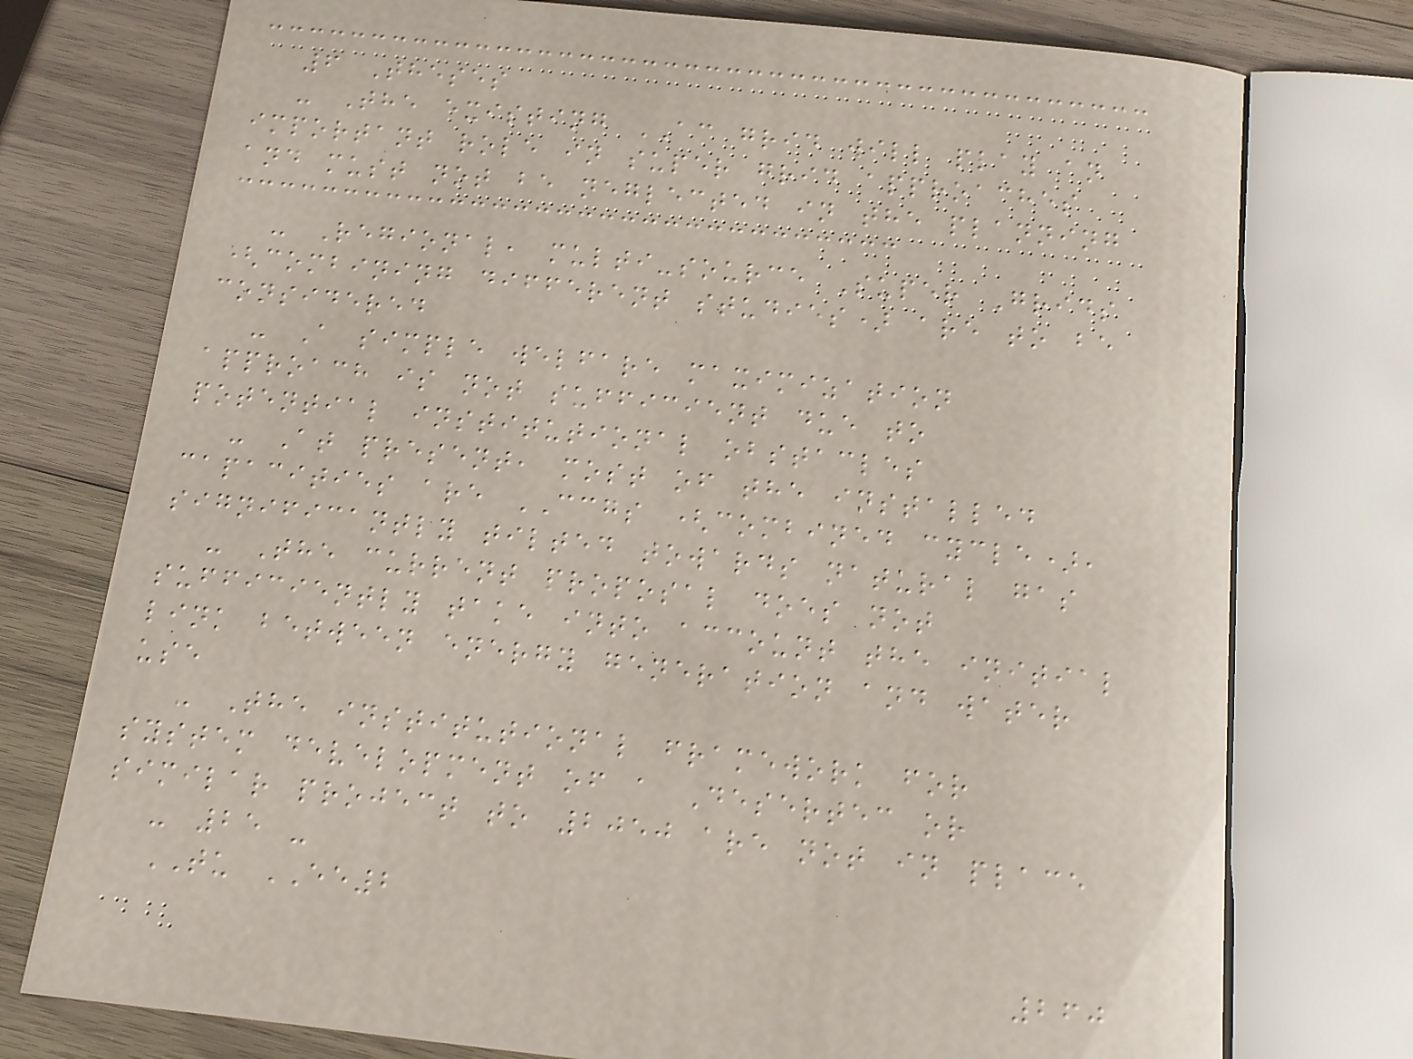6 Theses
- The existing AC grid will play an
important role in super grid approaches
and must not be neglected in the planning
- Regional, multi-source Super Grids
(combining different studies) are to be
considered
- A simple welfare maximization
approach is not sufficient due to
potential institutional obstacles
- At present, most of the installed
capacities are CCGS (combined cycle),
significantly tilted towards natural gas
- The current proposal does not
sufficiently take into account the initial
link between energy generation and water
use
- The institutional framework for
system development of a Desertec or
similar project to 2050 are not in place
- 25 -
TU EE2
260
